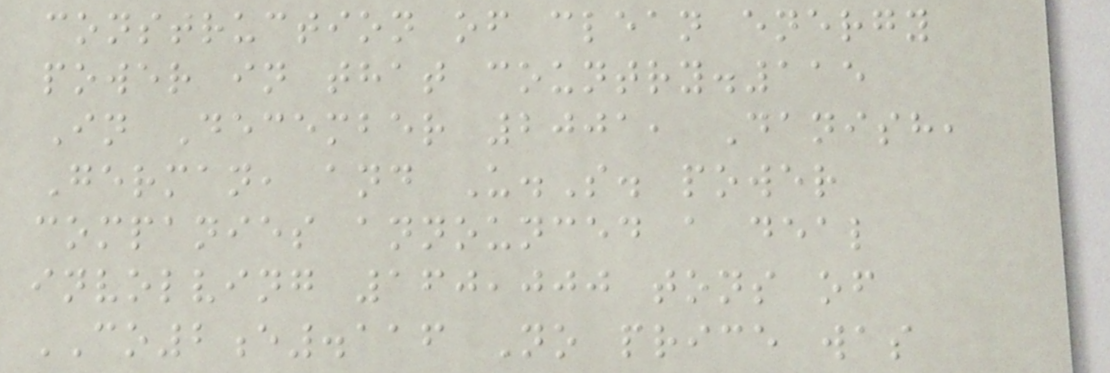construction of clean energy
power in that country.115
In December 2001, Danish,
German, and U.S. power
companies announced a deal
involving 160,000 tons of
CO2e.116 No price was
